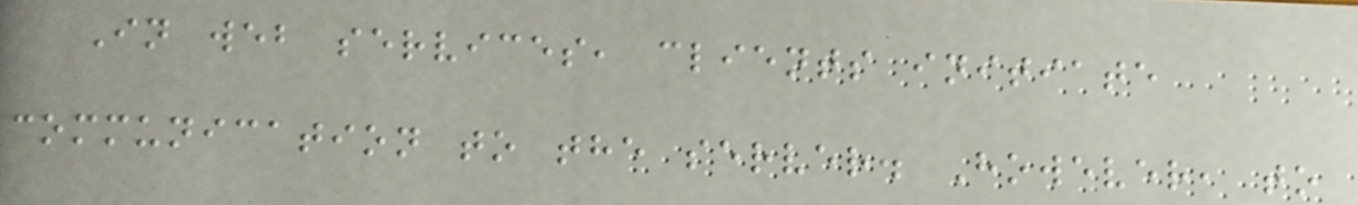In web services, clients initiate
communication to the server. However, to
